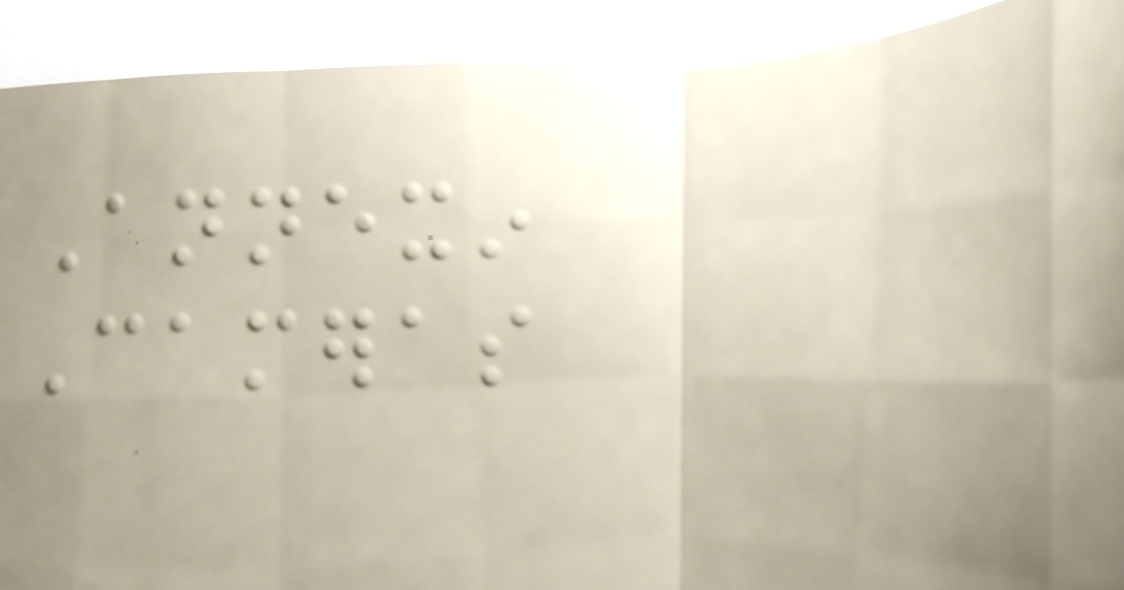Annexin
Cameras
